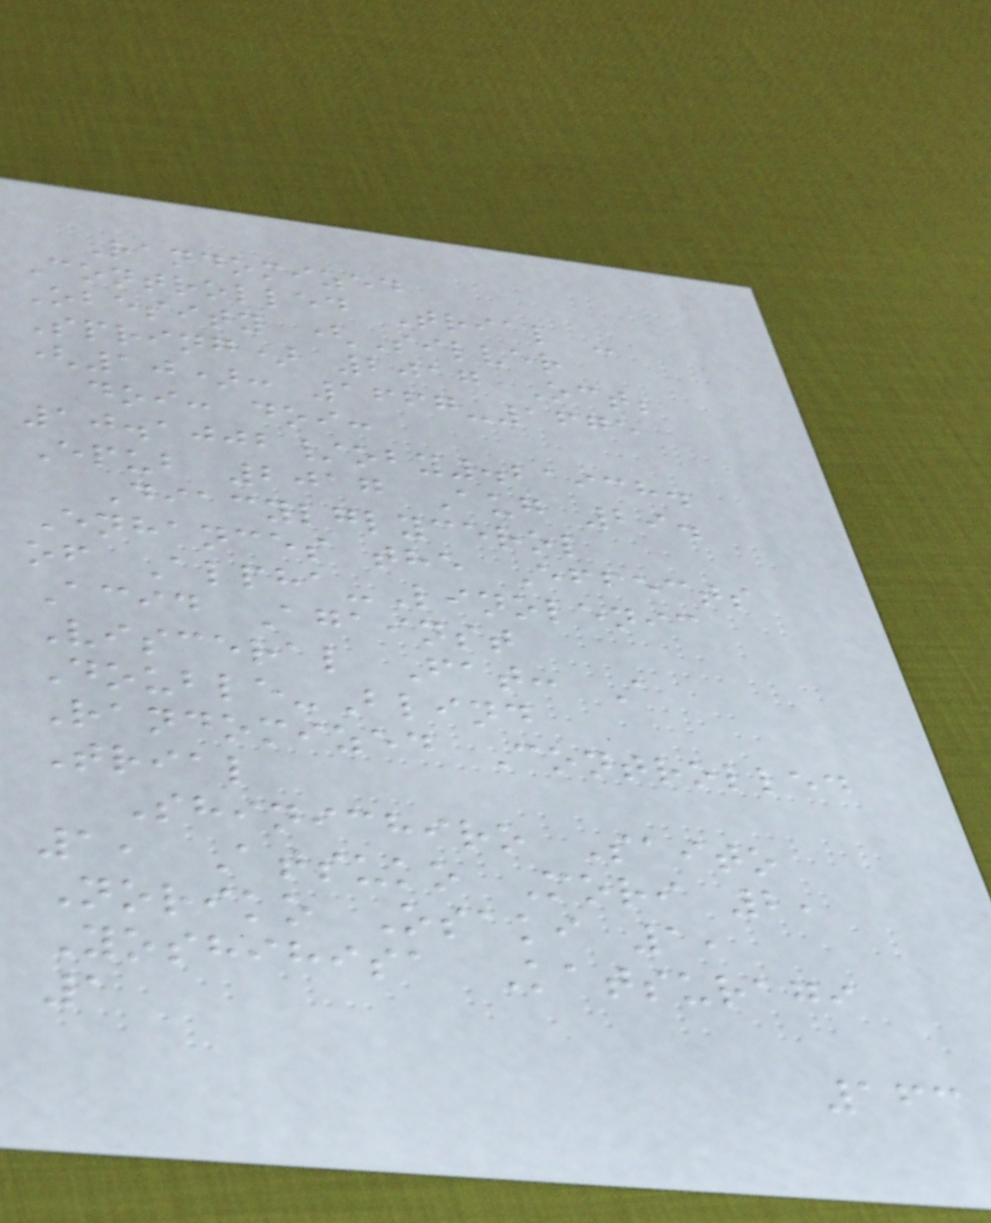Randomized
Controlled Trial -
Obesity (Silver
Spring) 2017 Oct;
(10): 1667-1675
doi: doi:
10.1002/oby.21938.
Epub 2017 Aug 29.
Diacylglycerol
Enhances the Effects
of Alpha-Linolenic
Acid Against
Visceral Fat: A
Double-Blind
Randomized Controlled
Trial
Shinichiro Saito
1, Atsuko Mori 2,
Noriko Osaki 1,
Yoshihisa Katsuragi
1
163
